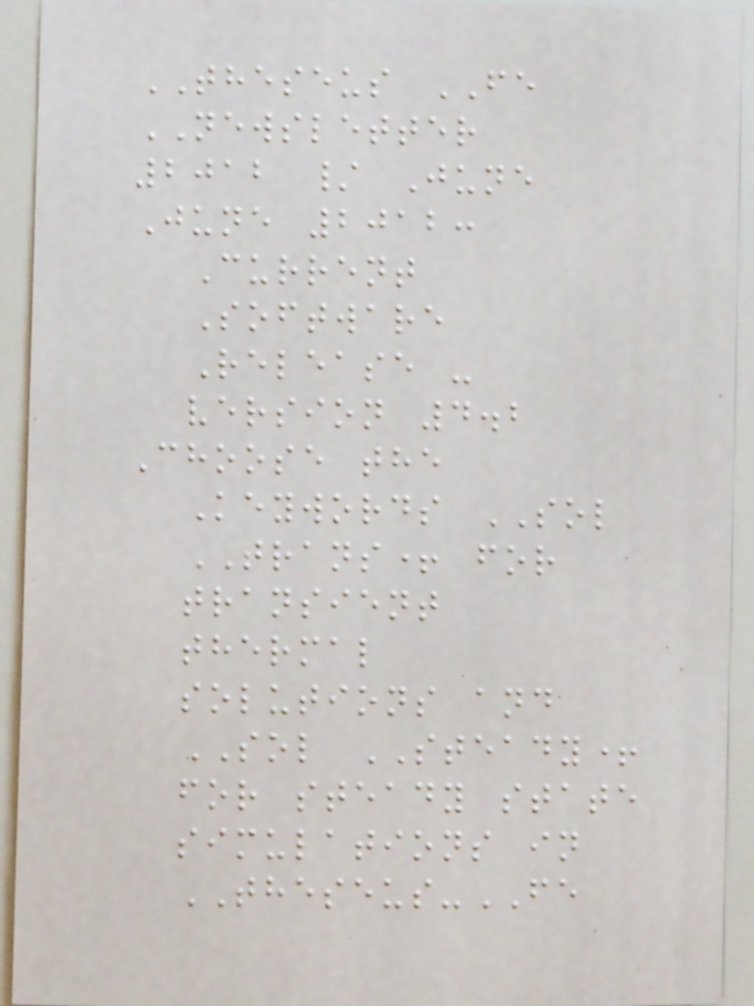THESEUS FE
NEWSLETTER
2012 / June
June 2012:
Current
Software
Release -
version 4.2
Choose the
Keywords SOL
TRANS+ for
transient
thermal
solutions and
SOL STEADY+
for steady state
simulations in
THESEUS-FE
